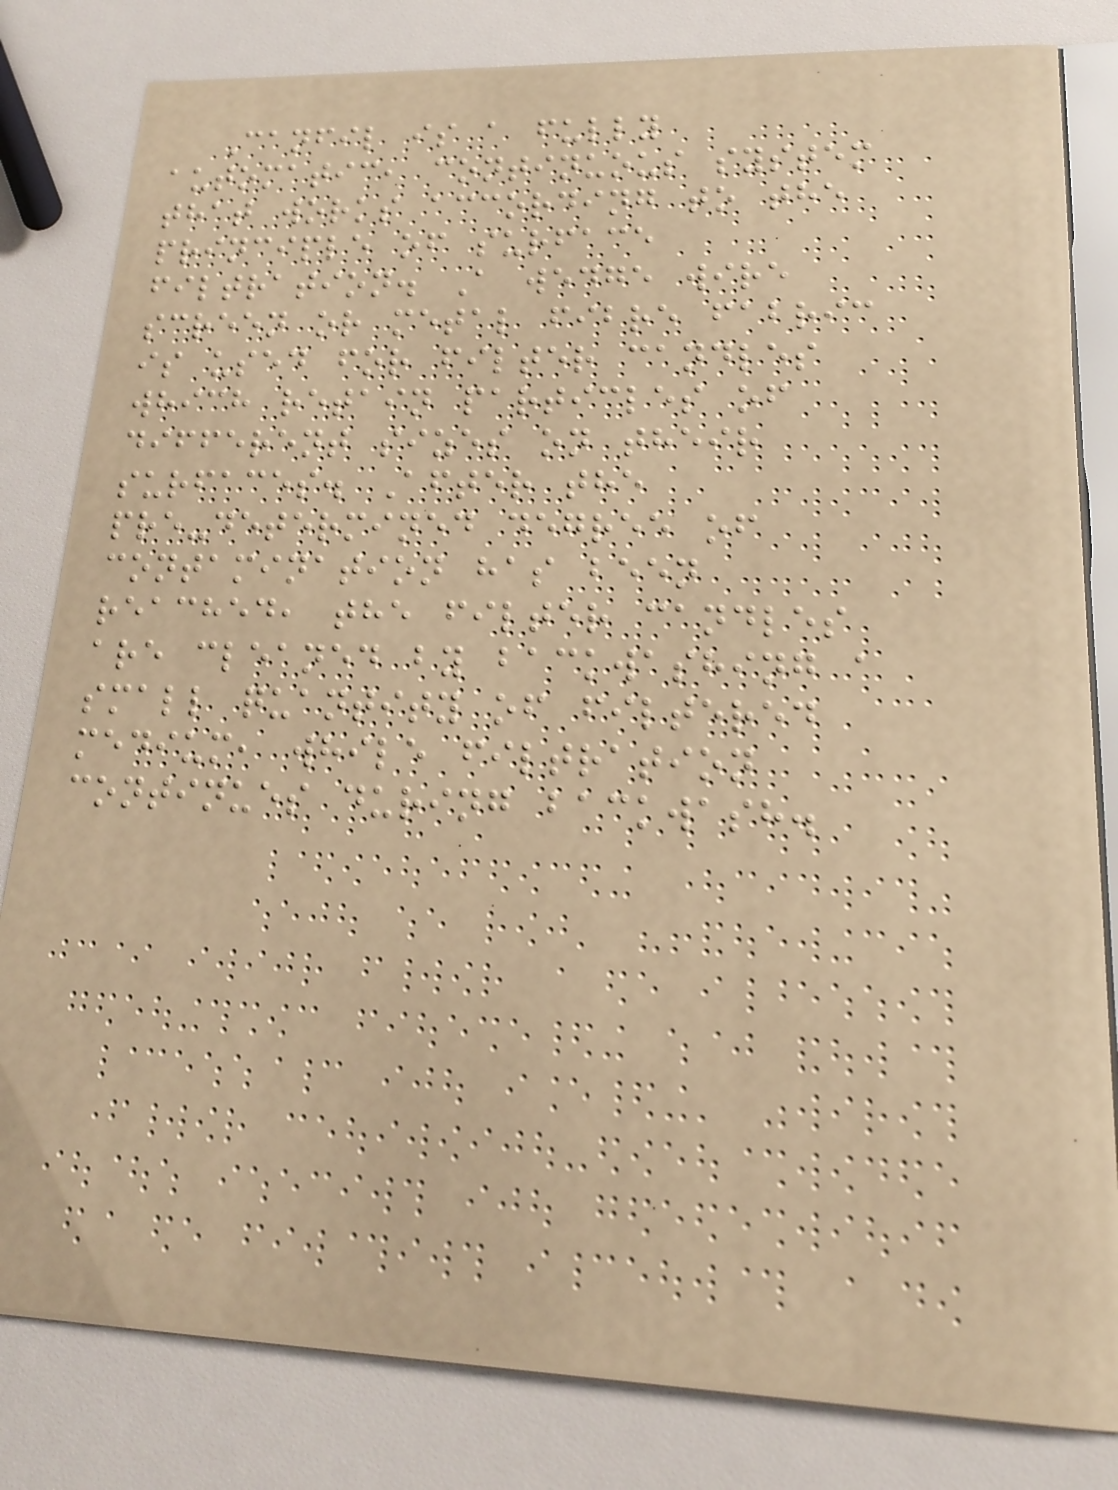Canfil is a fully
automatic, continuous system
that works according to the
principle of surface
filtration. A wedge wire
screen or metal fibre fabric
is used for filter candles
which retain particles of
different sizes on their
surfaces. After the
pre-determined degree of
contamination has been
reached, the filter candles
are cleaned by backwashing a
small quantity of filtered
medium, while filtration
continues during backwash.
